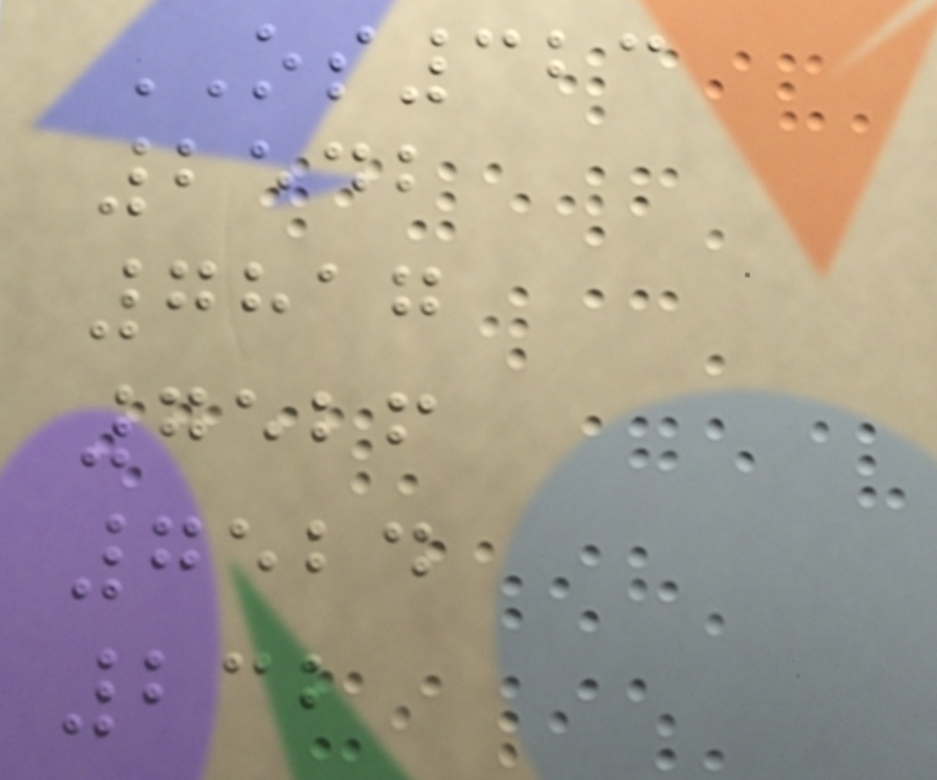OS323
2542
7817
7526
7524
232
